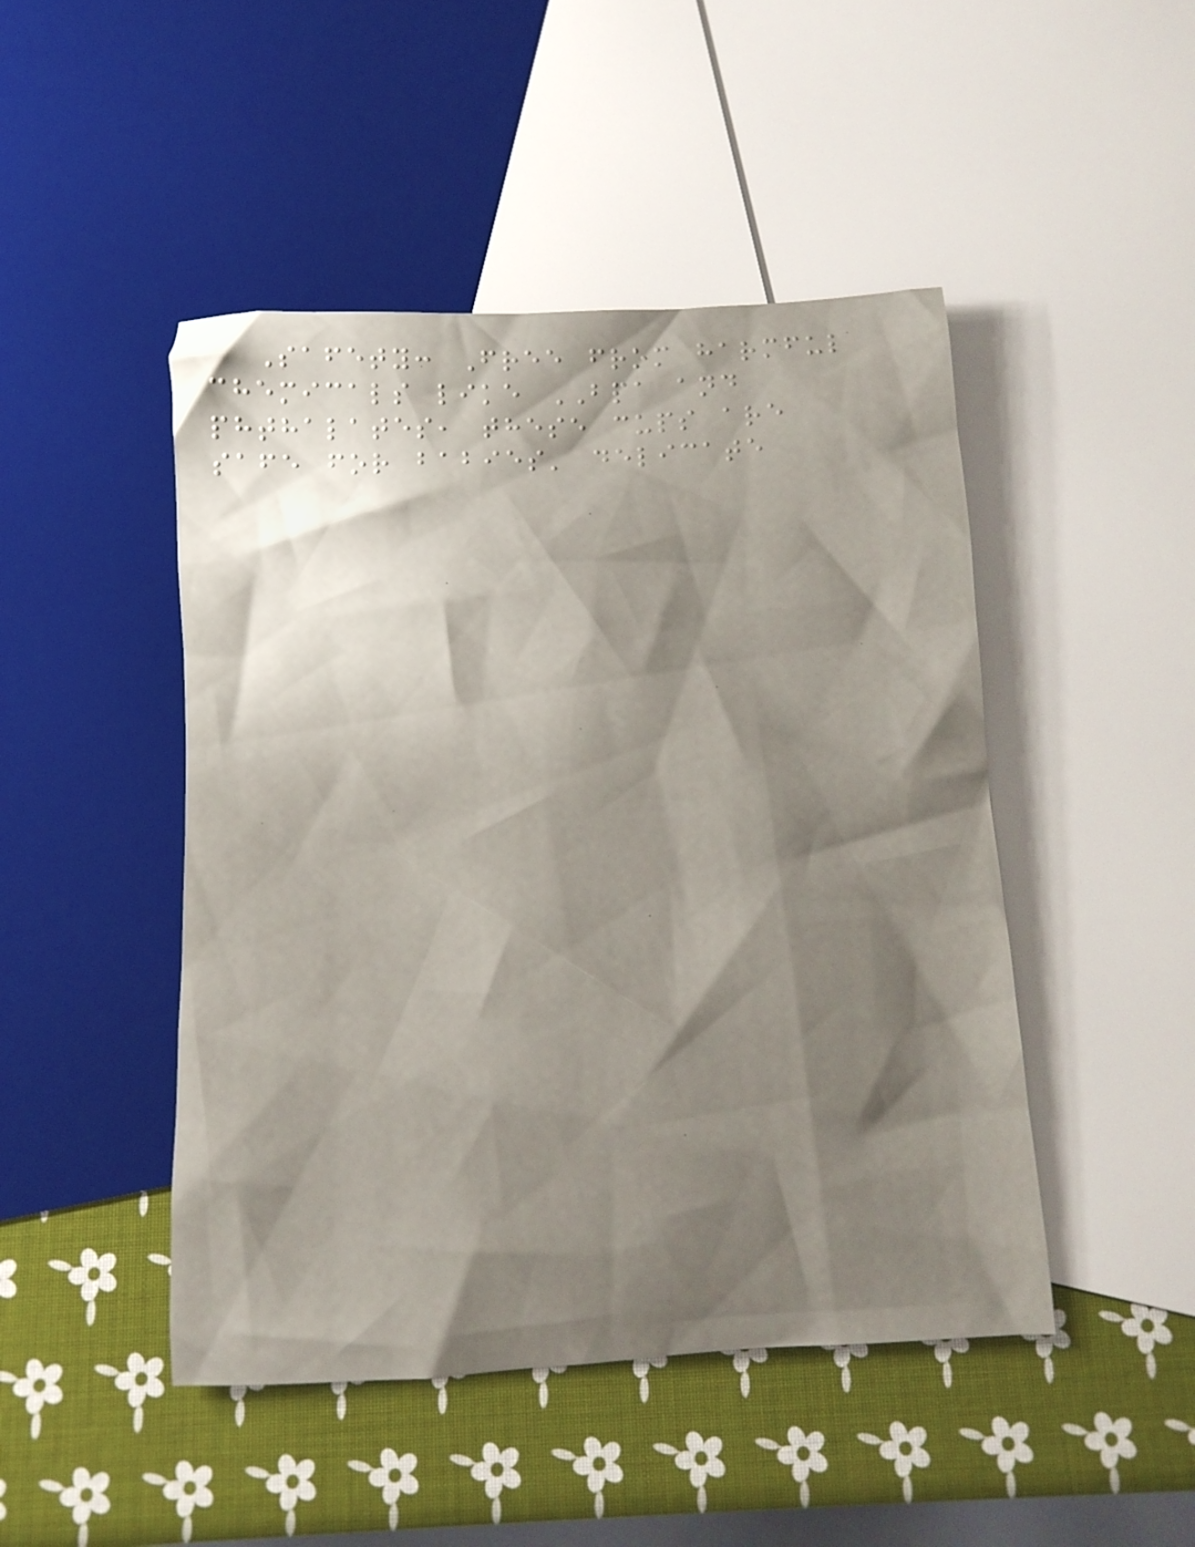Safety: Free from harmful
chemicals like BPA and
phthalates, these cups are
safe for babies' delicate
